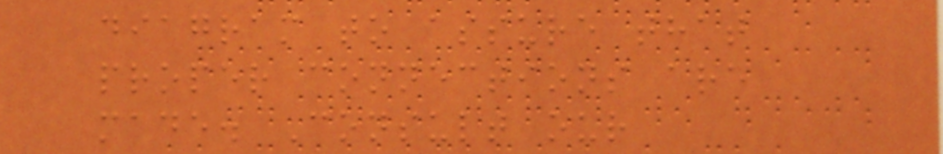diagram to assure that
proper connections are
made. Consult our
